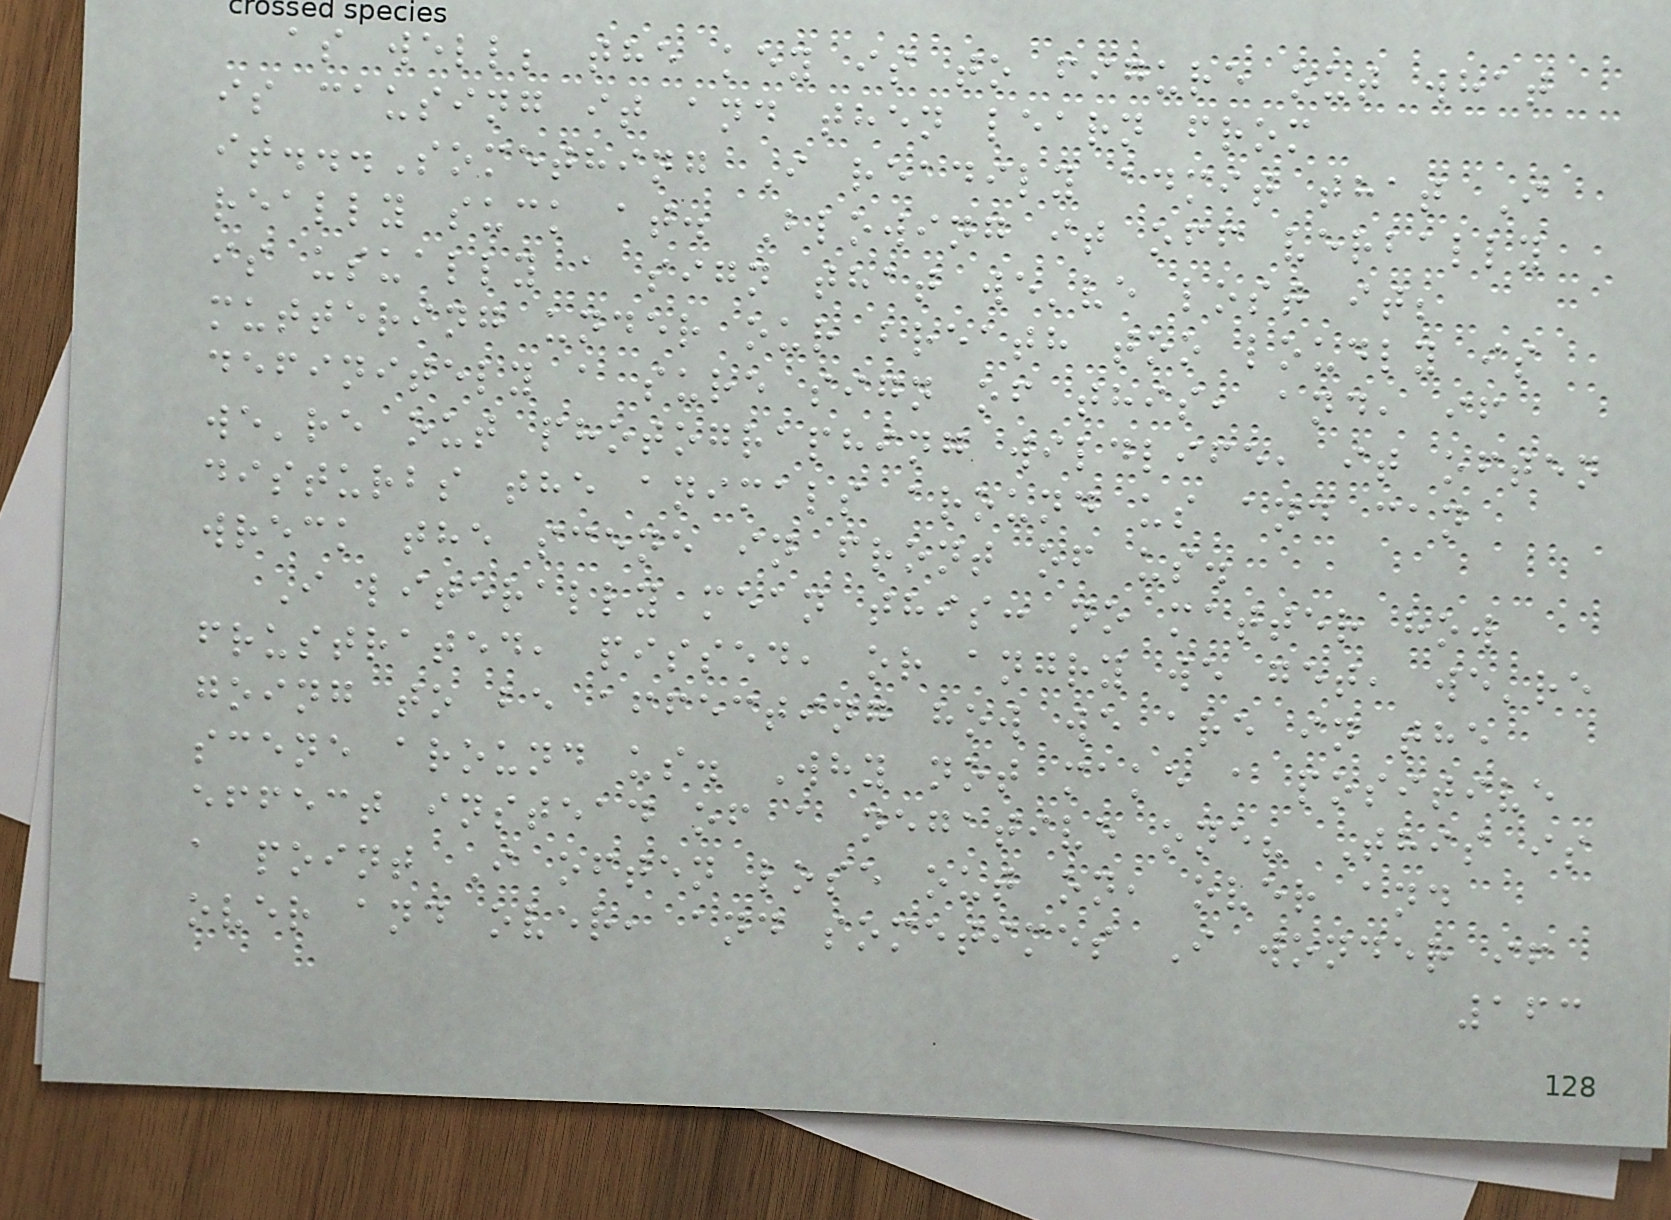as well; the key is to figure out what
is causing it and then learn from
it...Something I readily admit that I
really suck at. Blowing it off verbally
is usually a sign that we've lost it;
muttering under our breath too loudly is
definitely a sure sign of this, and, if
we're out photographing wildlife, it often
disturbs the animals around us and can
wreck the scene in front of us.
I literally mean this: no matter how
frustrated, pissed, or angry we get, we're
going to be affecting how we are in the
scene around us. Why not make a positive
effect instead of a negative one? This is
a point I often lose out on, over and
over and over, and sometimes I wonder if
163
